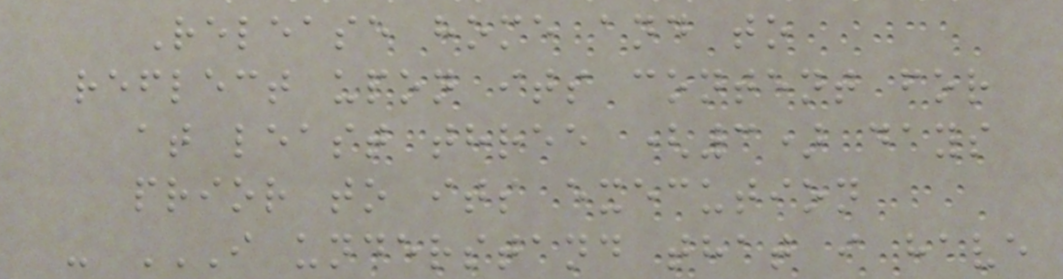Release home and to
reflect upon its content for
at least three (3) days
prior to its execution
- I UNDERSTAND THAT I HAVE
